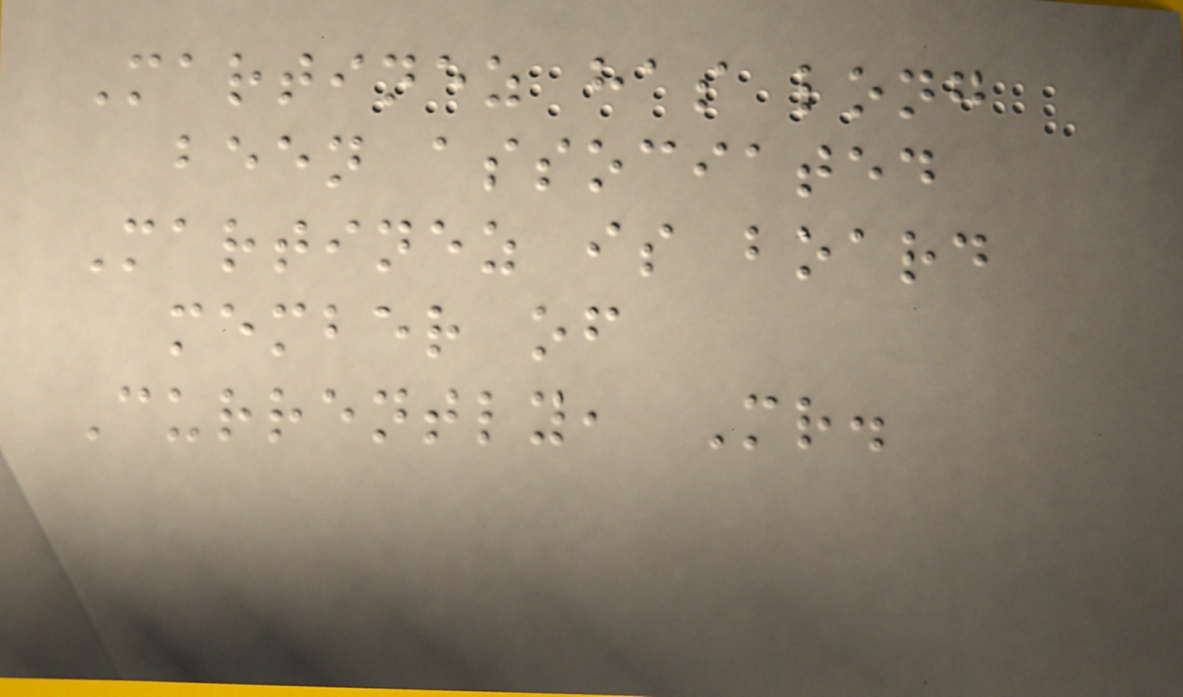Martinez has long
been associated
Martinez is board
member of
Currently, Mr.
